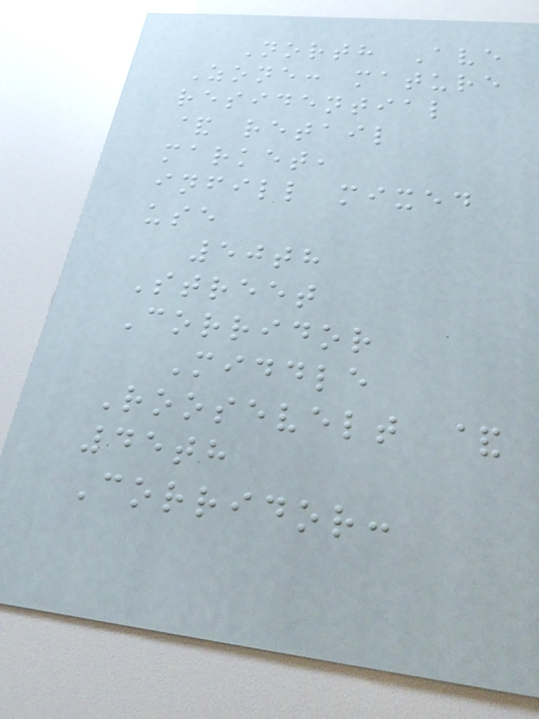North Ave
Zone: mature
residential
& retail
market,
infill mixed
use
50th
Street
Corridor
Middle
Roosevelt &
45th
Corridor:
